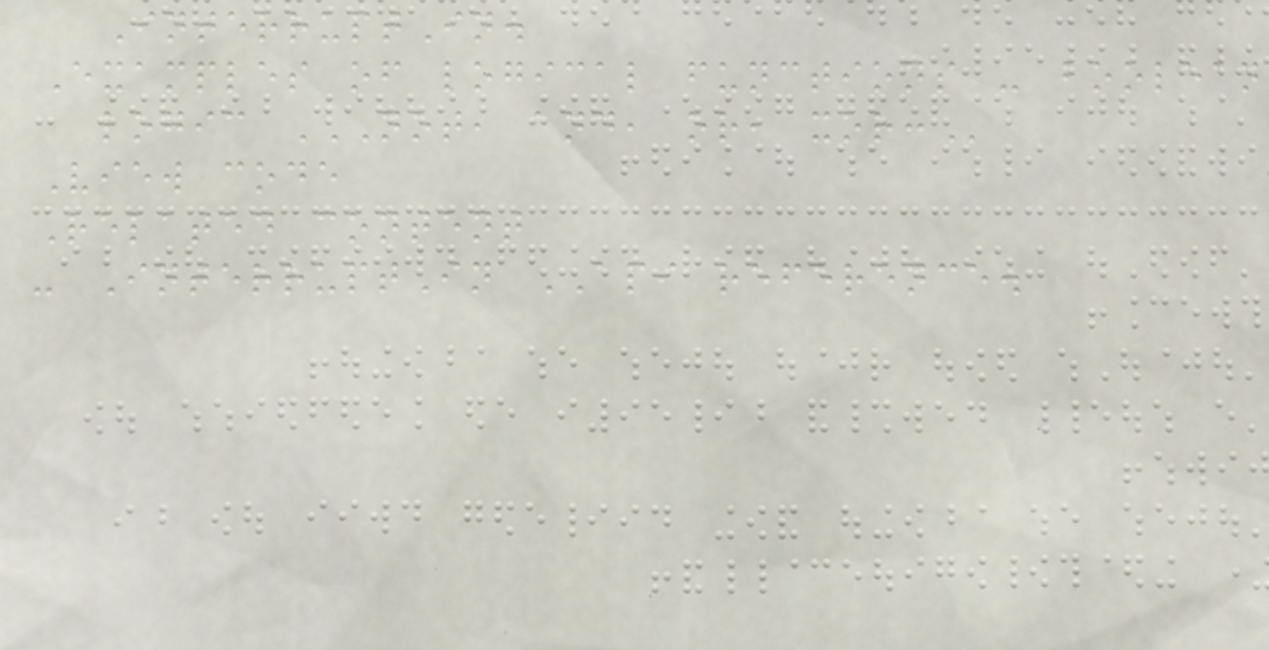InterruptIn.
Examples of logical functions - boolean
logic NOT, AND, OR, XOR:
View code
Related content
- InterruptIn API reference.
